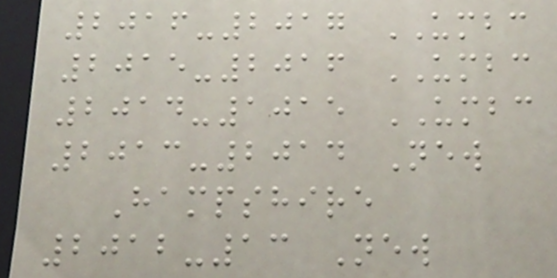2016-2017 UMBC
2015-2016 UMBC
2014-1015 UMBC
2013-2014 New
Hampshire
2012-13 New
